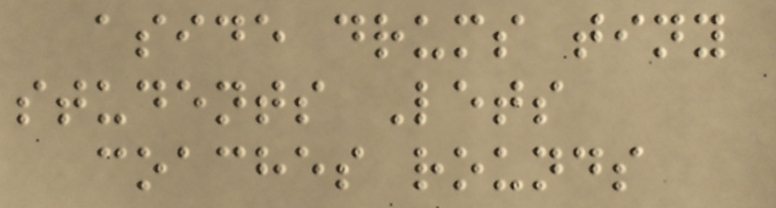aside drums tiny
students Lets
coaches rounds
